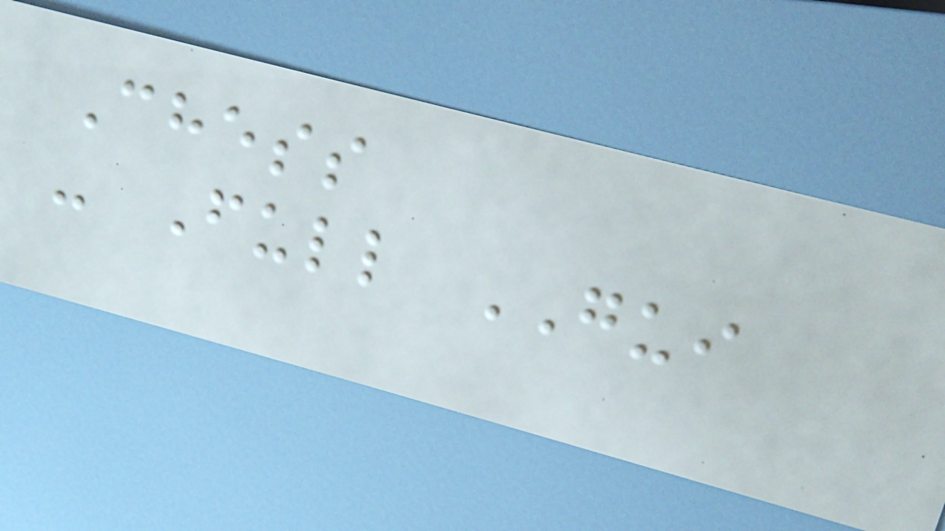Chess
- Full GUI
